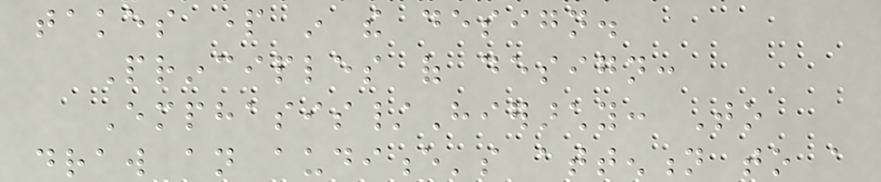takes part in the design.
Principles of design:
Emphasis/Hierarchy: To
draw an audience's attention to a
